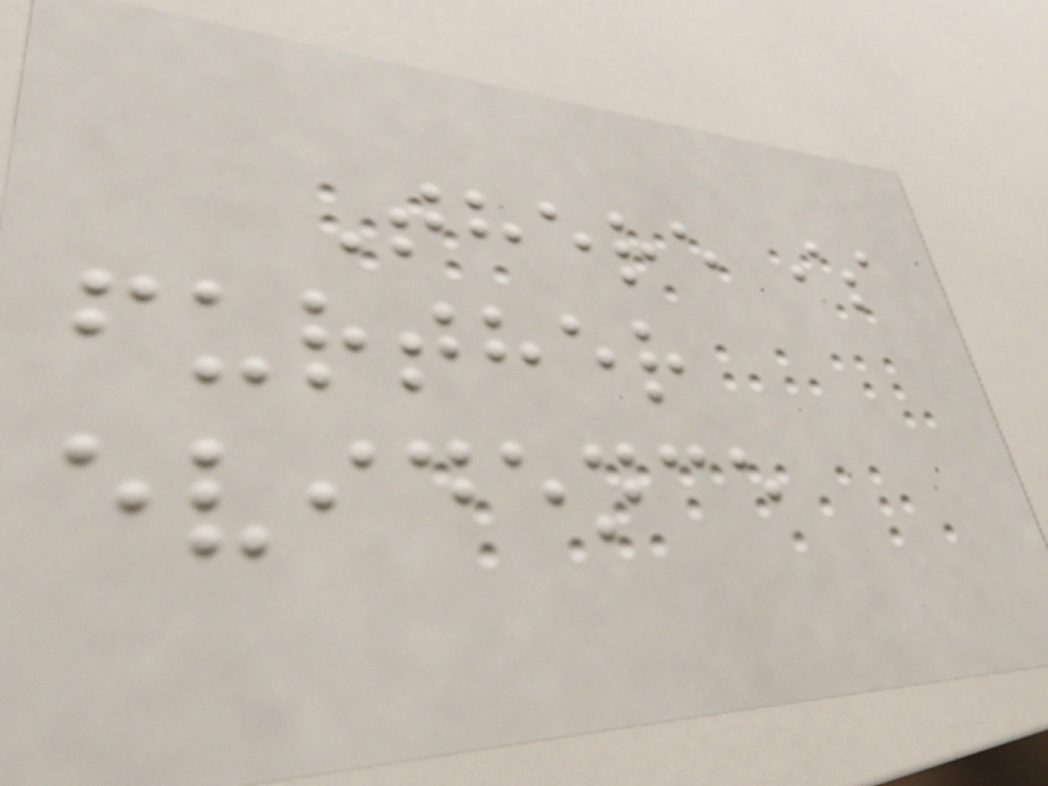There is
further
evidence
